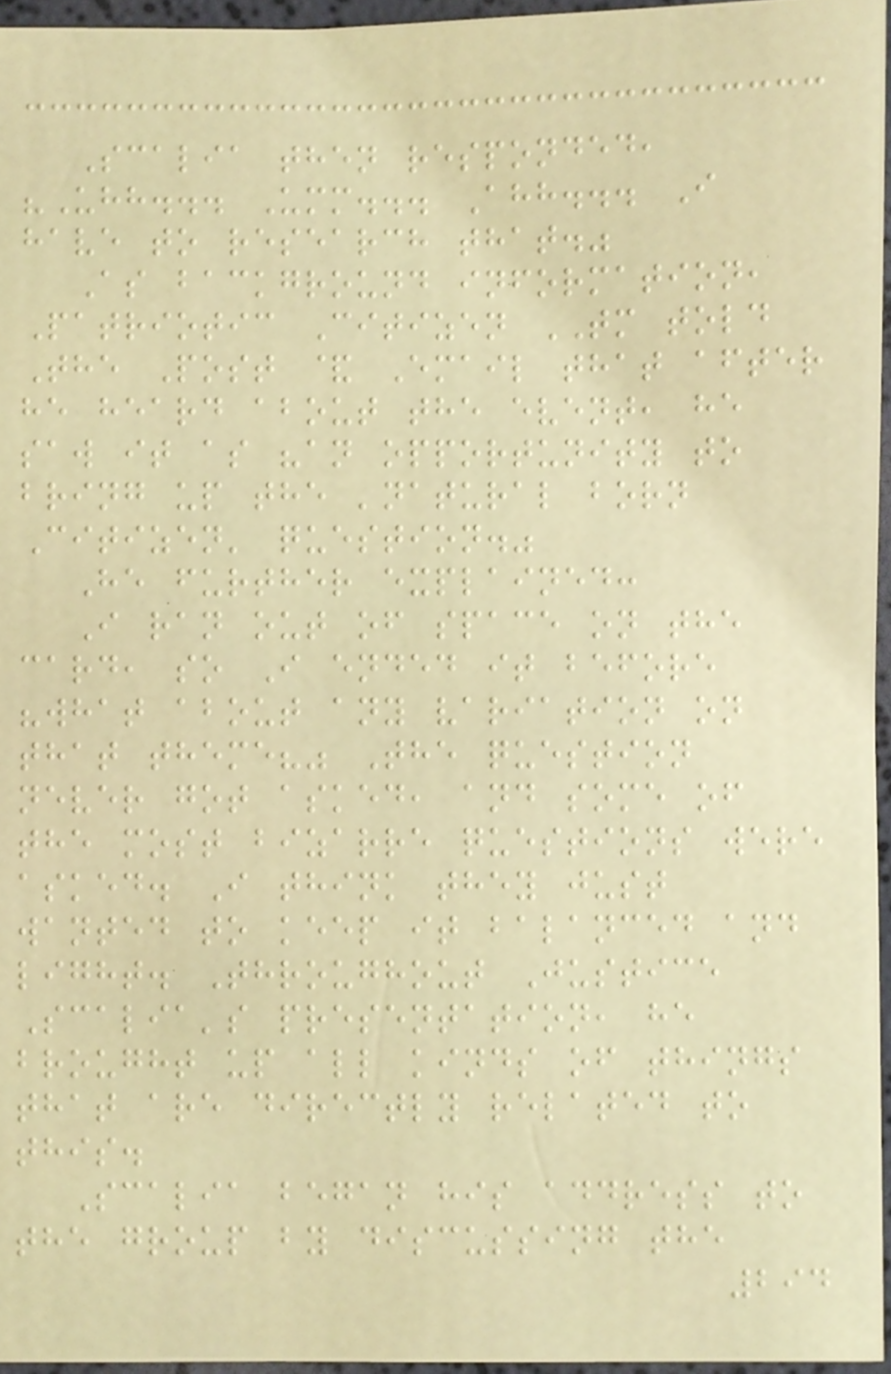Scalia then responded,
"Uhh... Umm... Ahh... I
have to research that."
As background information,
Patriotic Citizen TM told
The Post & Email that after
he heard about the event, he
saw it as "an opportunity to
bring up the 'natural born
Citizen' question."
He further explained:
I ran out of space on the
card, so I ended it before
"what about any variation on
that theme?" The question
never got asked, and some of
the most bizarre questions were
asked. I think they just
wanted to keep it balanced and
light. Throughout Justice
Scalia's presentation, he
brought up all kinds of things
that are directly related to
this.
Scalia began his address to
the group by discussing the
294
